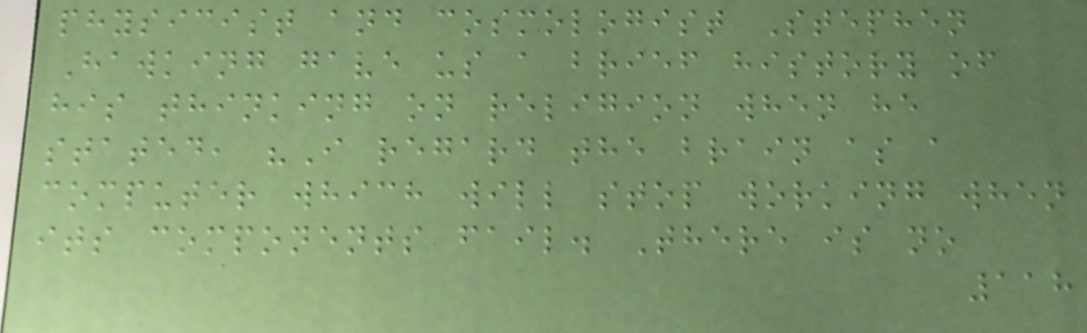physicist and cosmologist Stephen
Hawking gave us a brief history of
his thinking on religion when he
stated, "I regard the brain as a
computer which will stop working when
its components fail. There is no
118
